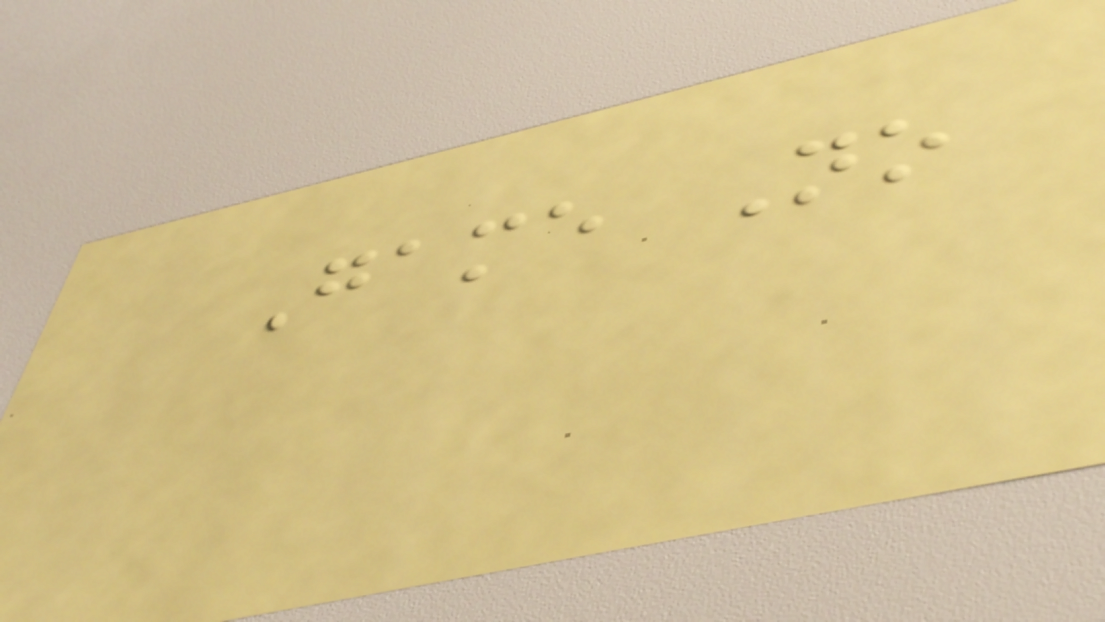Game No
